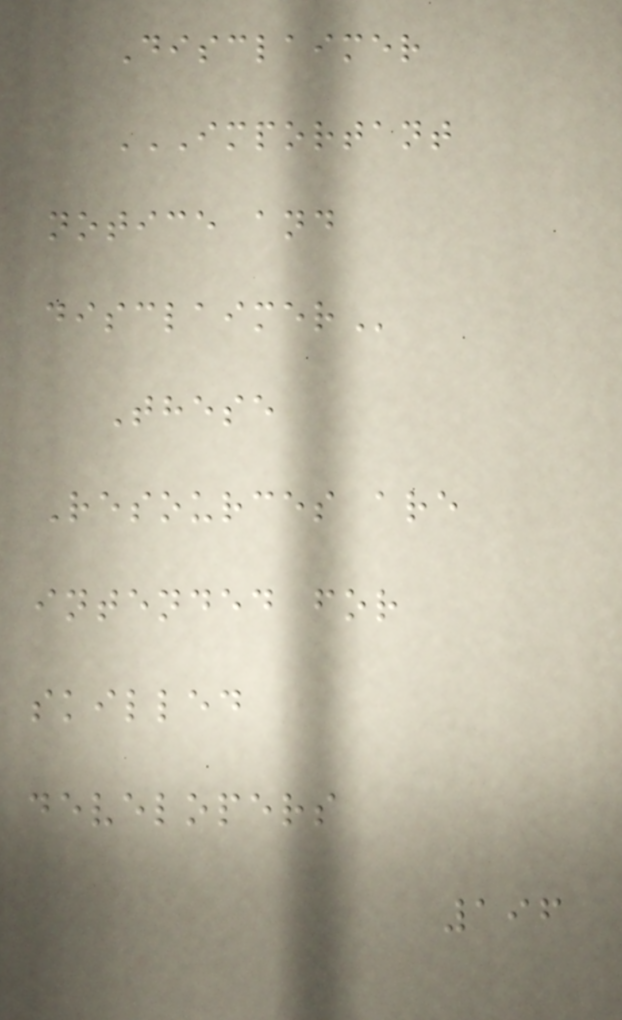Disclaimer
IMPORTANT
NOTICE AND
DISCLAIMER
These
Resources are
intended for
skilled
developers
196
